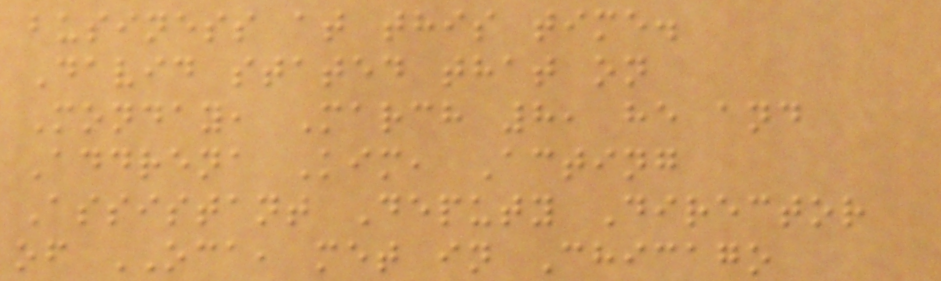business at this time.
David stated that on
Monday, March 8, he and
Addrena Kim, Acting
Assistant Deputy Director
of OCA, met in Chicago
